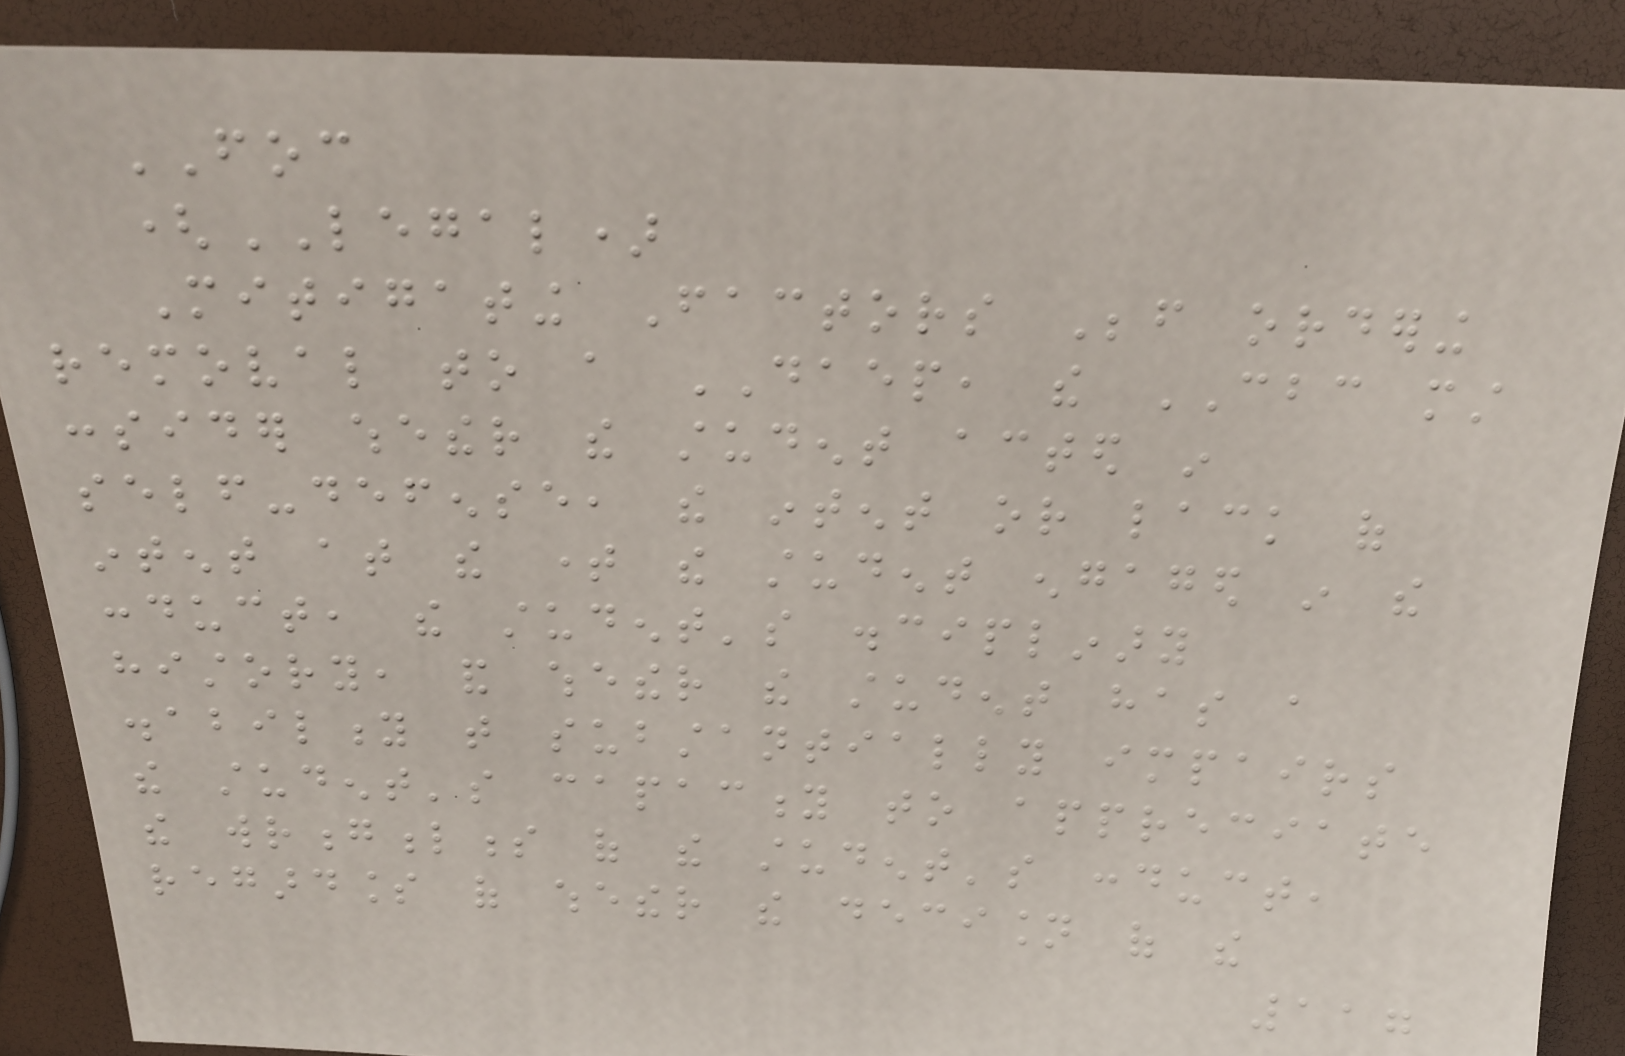FOC
(LEGAL)
Mitigating Factors Before ordering
removal to a DAEP, the CBC must
consider whether the student acted in
self-defense, the intent or lack of
intent at the time the student engaged in the
conduct, the student's disciplinary
history, and whether the student has a
disability that substantially impairs
the student's capacity to appreciate
the wrongfulness of the student's conduct,
regardless of whether the decision of the
117
